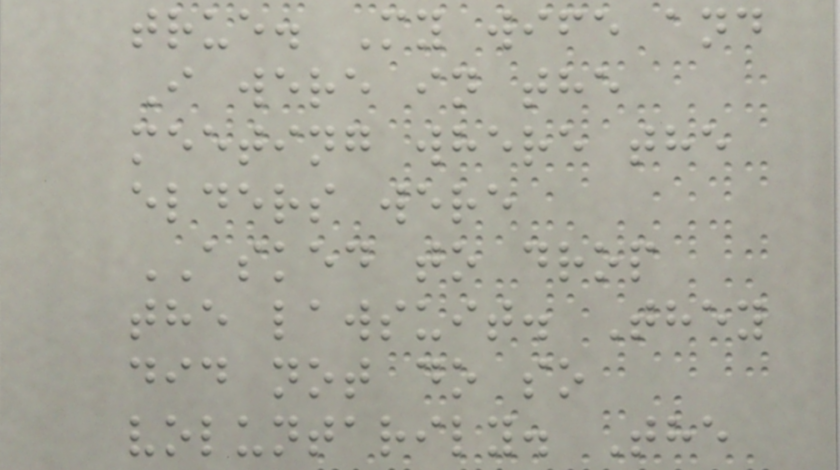true. My wife and
I were in the
meeting where the
elders were
ASKED to drop
the lawsuit. They
did not do so
voluntarily. The
